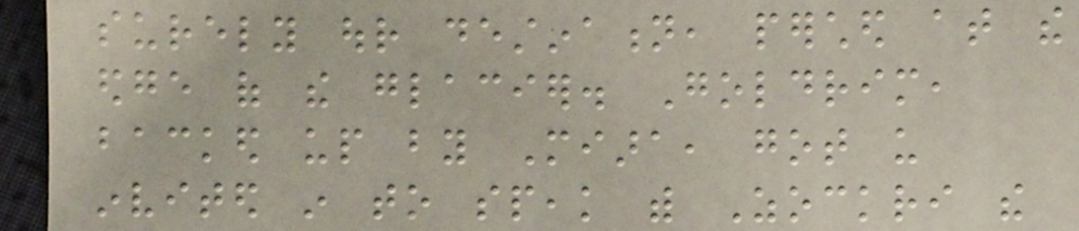surely our destination, perched at the
edge of the glacier. Goldrim,
backed up by Miara, got us
invited in to speak with Zockri the
